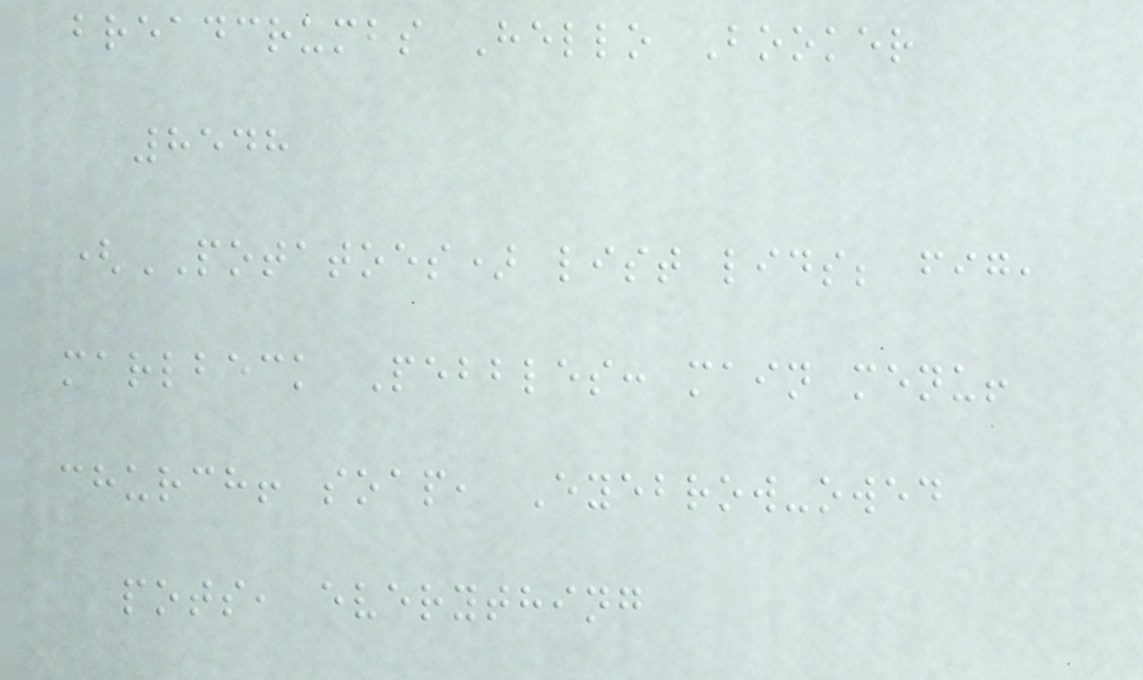breadcrumbs Hello Booker
8548
(POTATOES) list lids; fig,
marlbeck Pebbles: main menu!
church! soap, Eyebrow-owed
pots, everything
